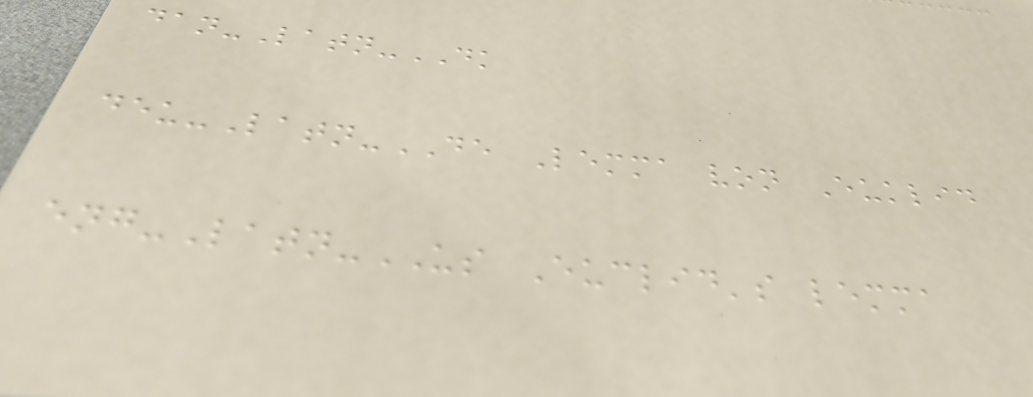dan-Latn-DK
deu-Latn-DE Lemma von Euklid
eng-Latn-US Euclid's lemma
